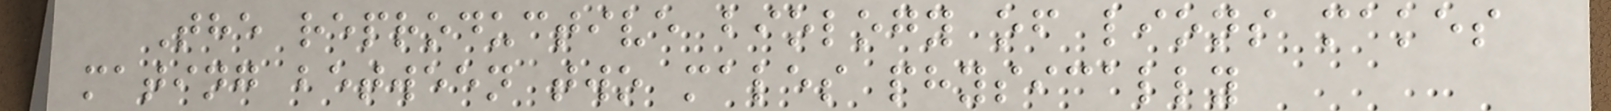The reproductive biology of lions makes
mating between two males physically
